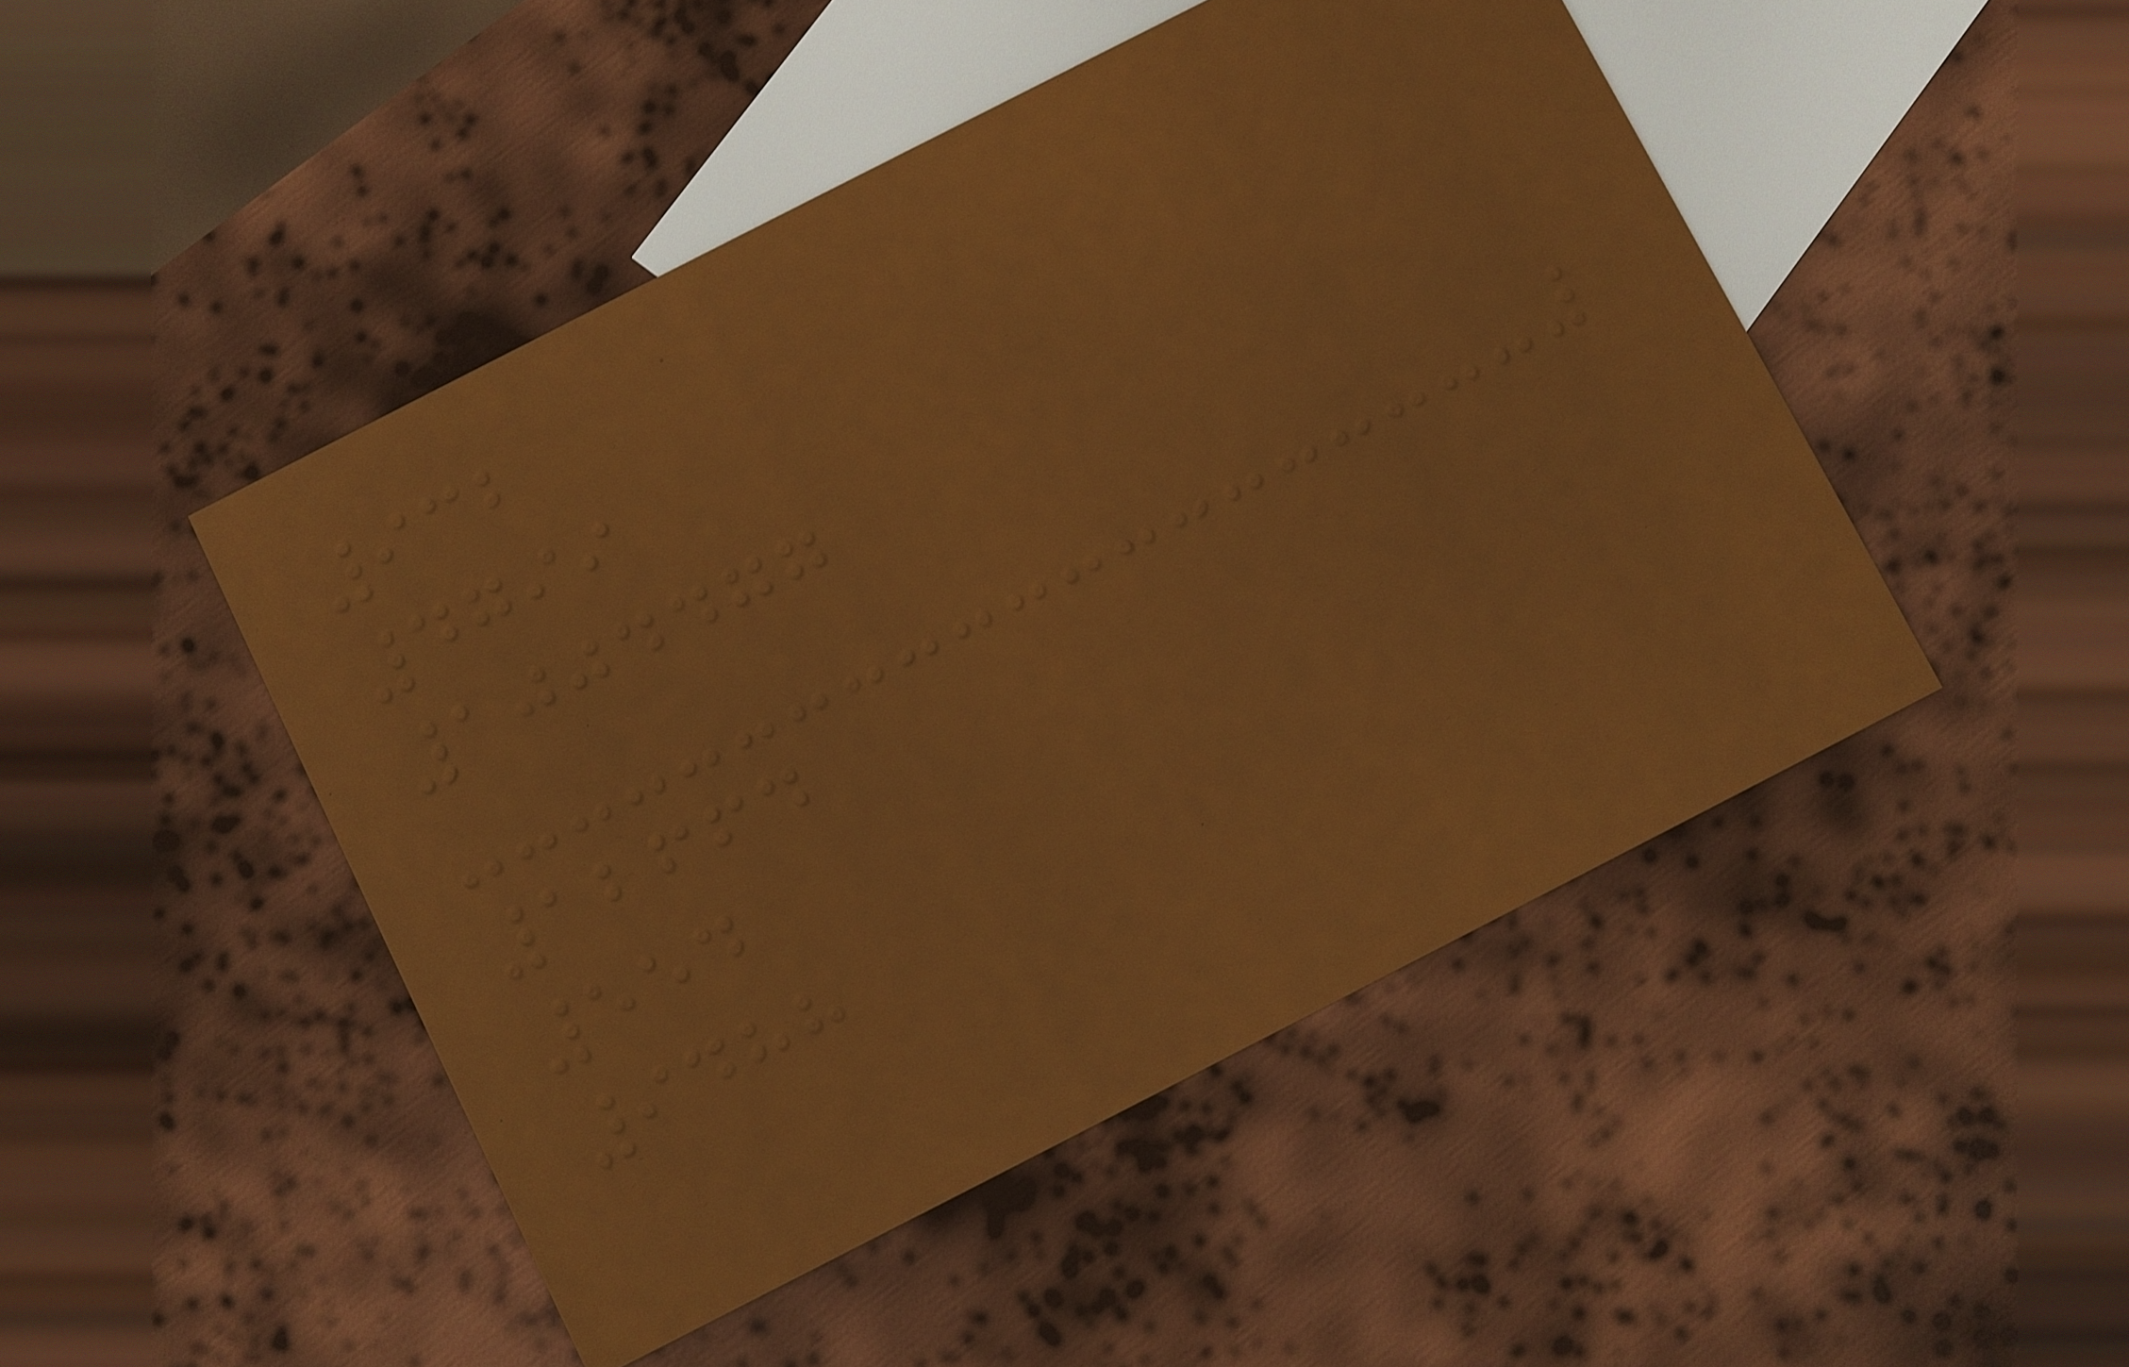932
4799
1004477
12664
554
9488
